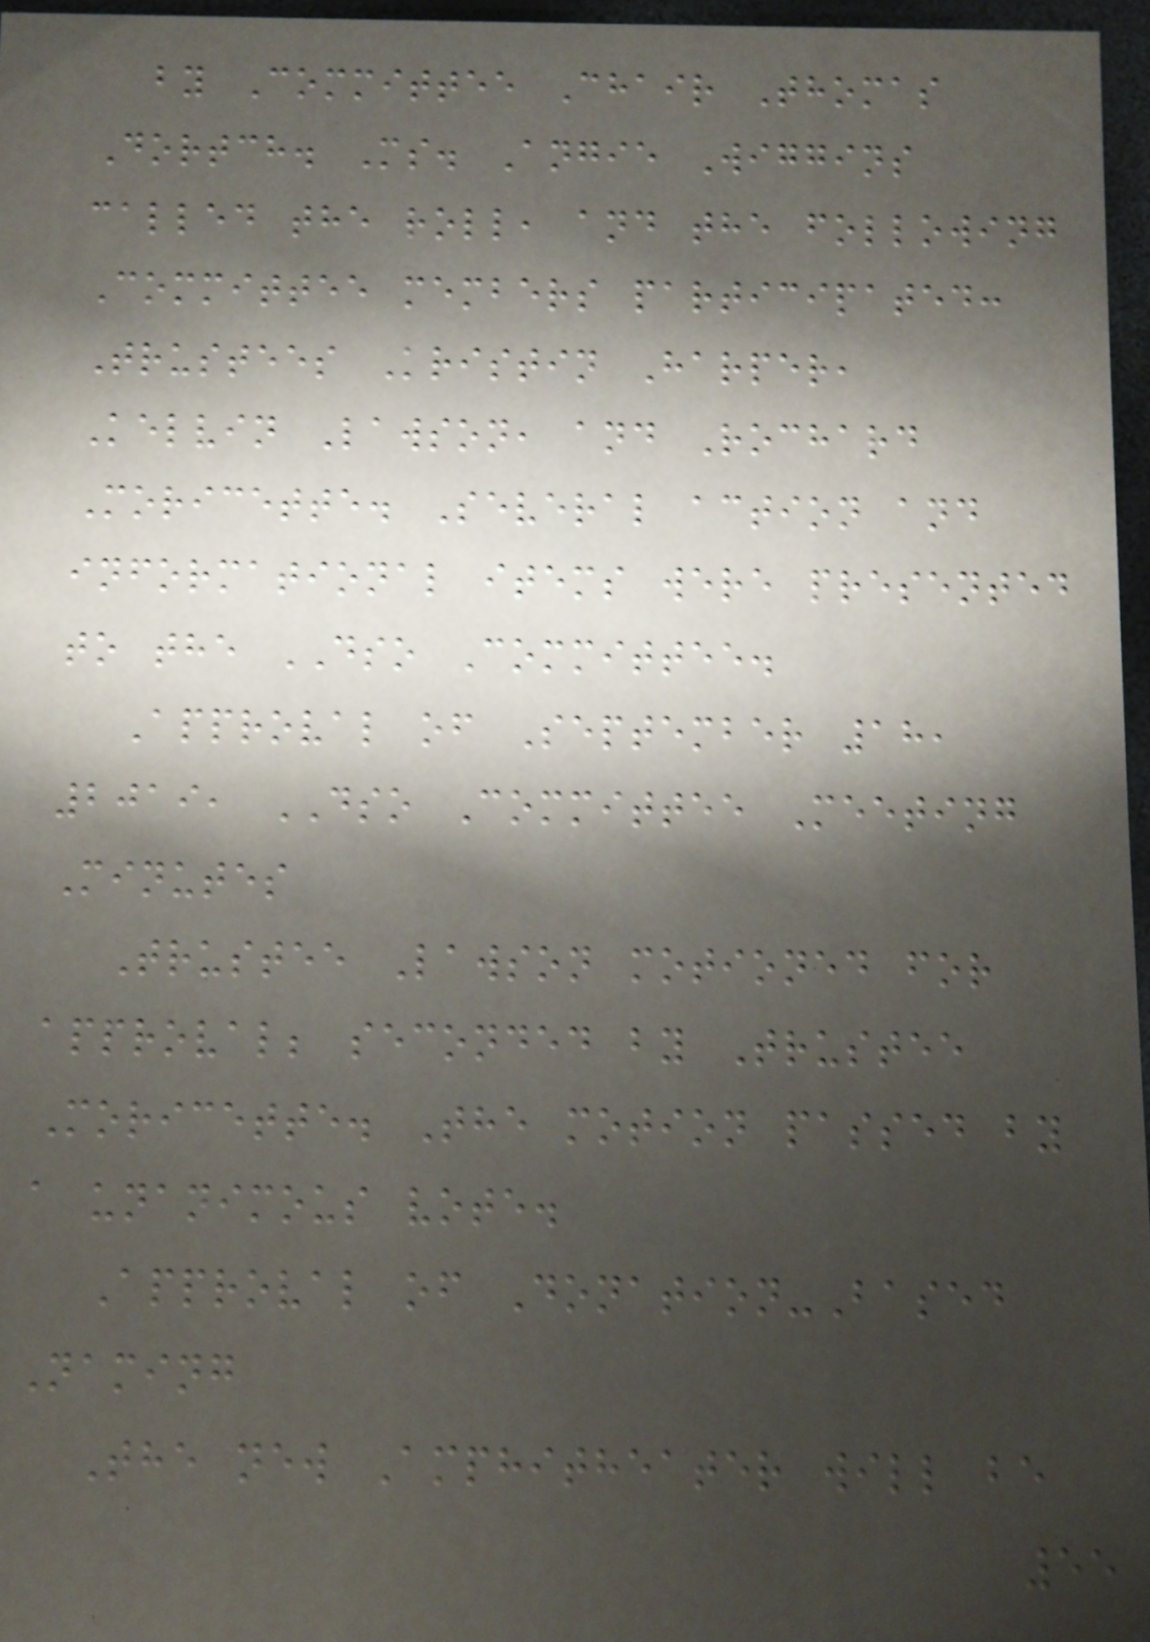by Committee Chair Thomas
Dortch. Ms. Angie Wiggins
called the roll, and the following
Committee members participated:
Trustees Kristin Harper,
Kelvin Lawson, and Rochard
Moricette. Several action and
informational items were presented
to the DSO Committee.
Approval of September 18,
2019, DSO Committee Meeting
Minutes
Trustee Lawson motioned for
approval; seconded by Trustee
Moricette. The motion passed by
a unanimous vote.
Approval of Donation-Based
Naming
The new Amphitheater will be
55
